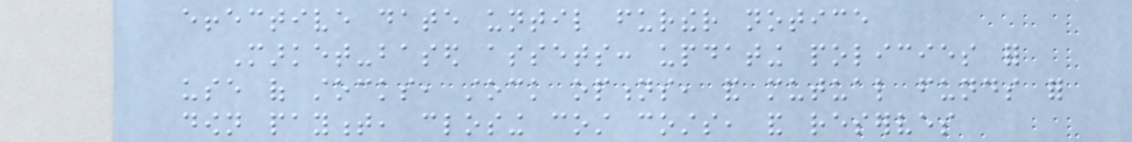effective date until further notice
Market-based assets: updating policies for
use of stocks, stock options, and mutual funds for
down payment, closing cost costs, and reserves
